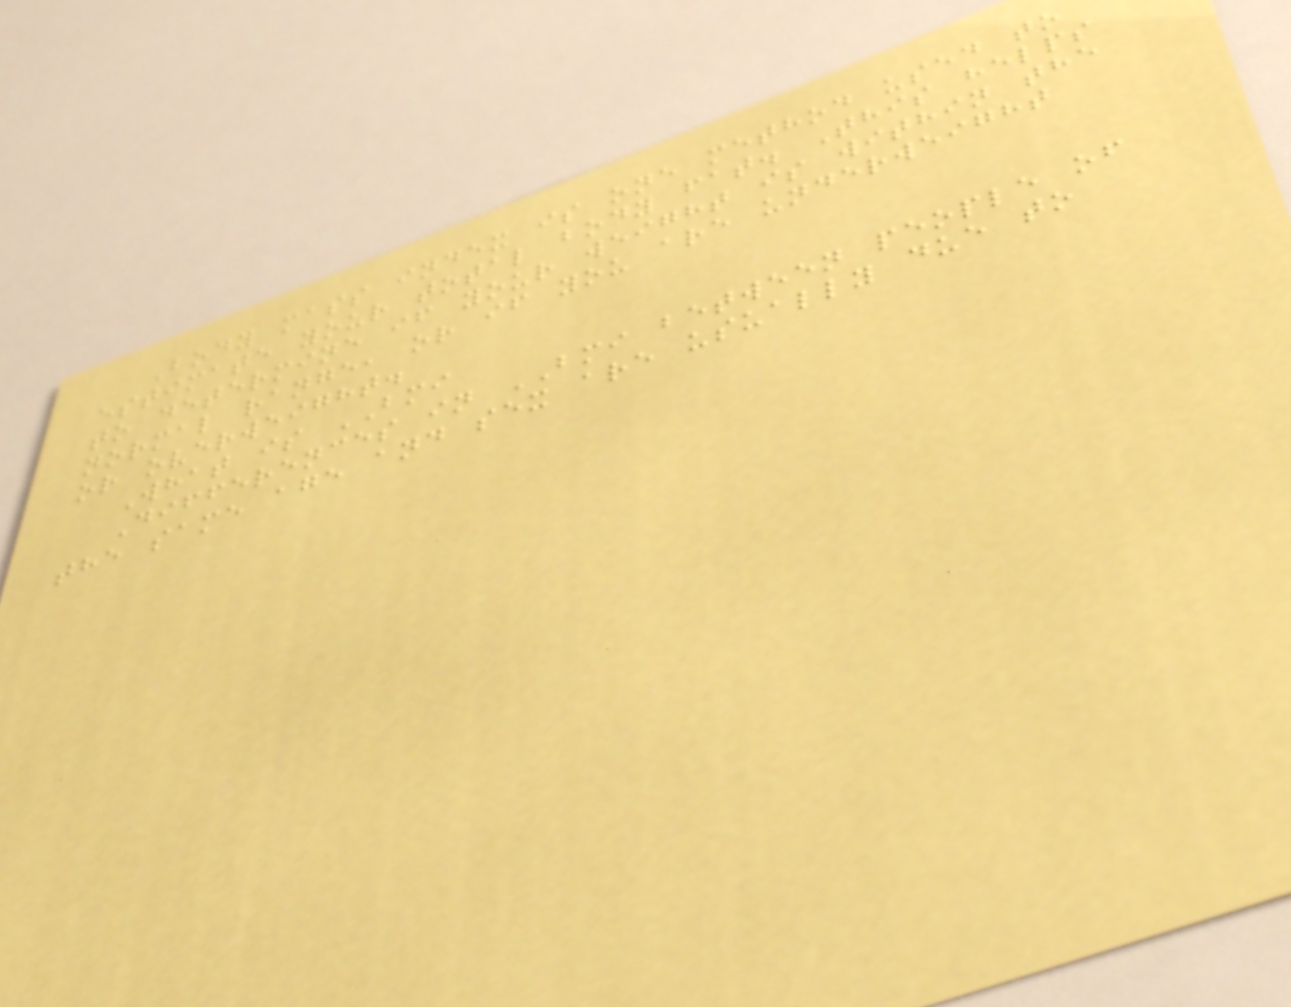Body mass index is one method used to
estimate your total body fat. This helps
to determine if your weight is within the
normal range, or if you are underweight
or overweight.
What is BMI
Differences in BMI between people of
the same age and sex are usually due to
